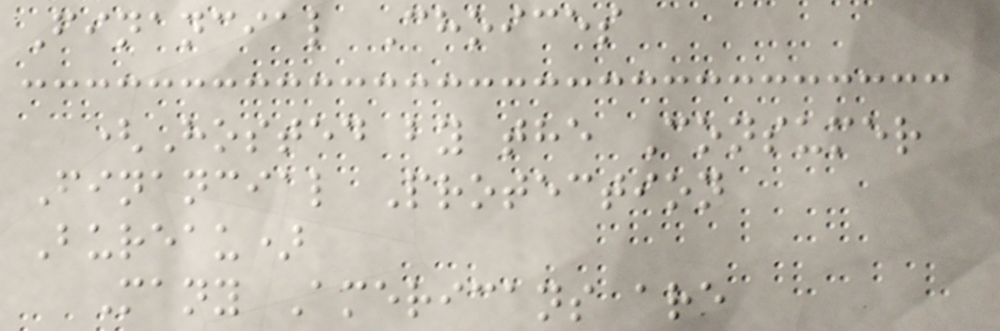Financial Choices
(Hosted by the Consumer
Financial Protection
Bureau)
Many Americans are
